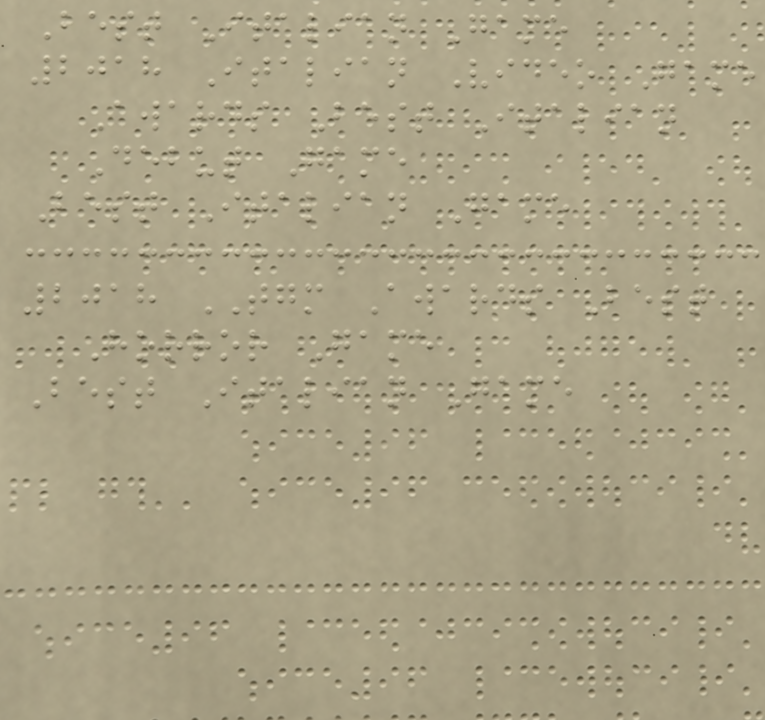Best Italian Game
2018 Italian Video Game
Awards Best Italian
Debut Game
Best Italian Game
2018 TGM Awards Best
Horror Game
Best Italian Game
